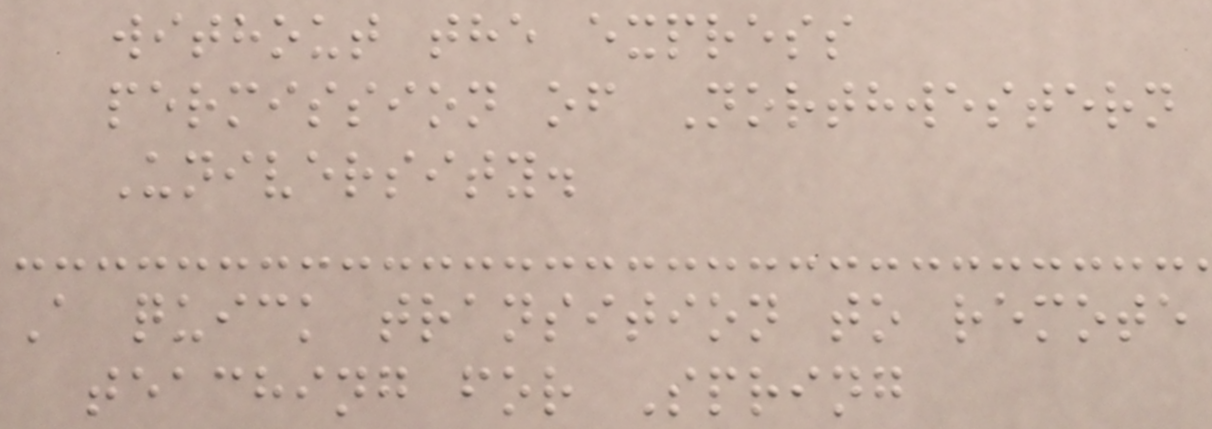without the express
permission of Northwestern
University.
A quick transition to remote
teaching for Spring
